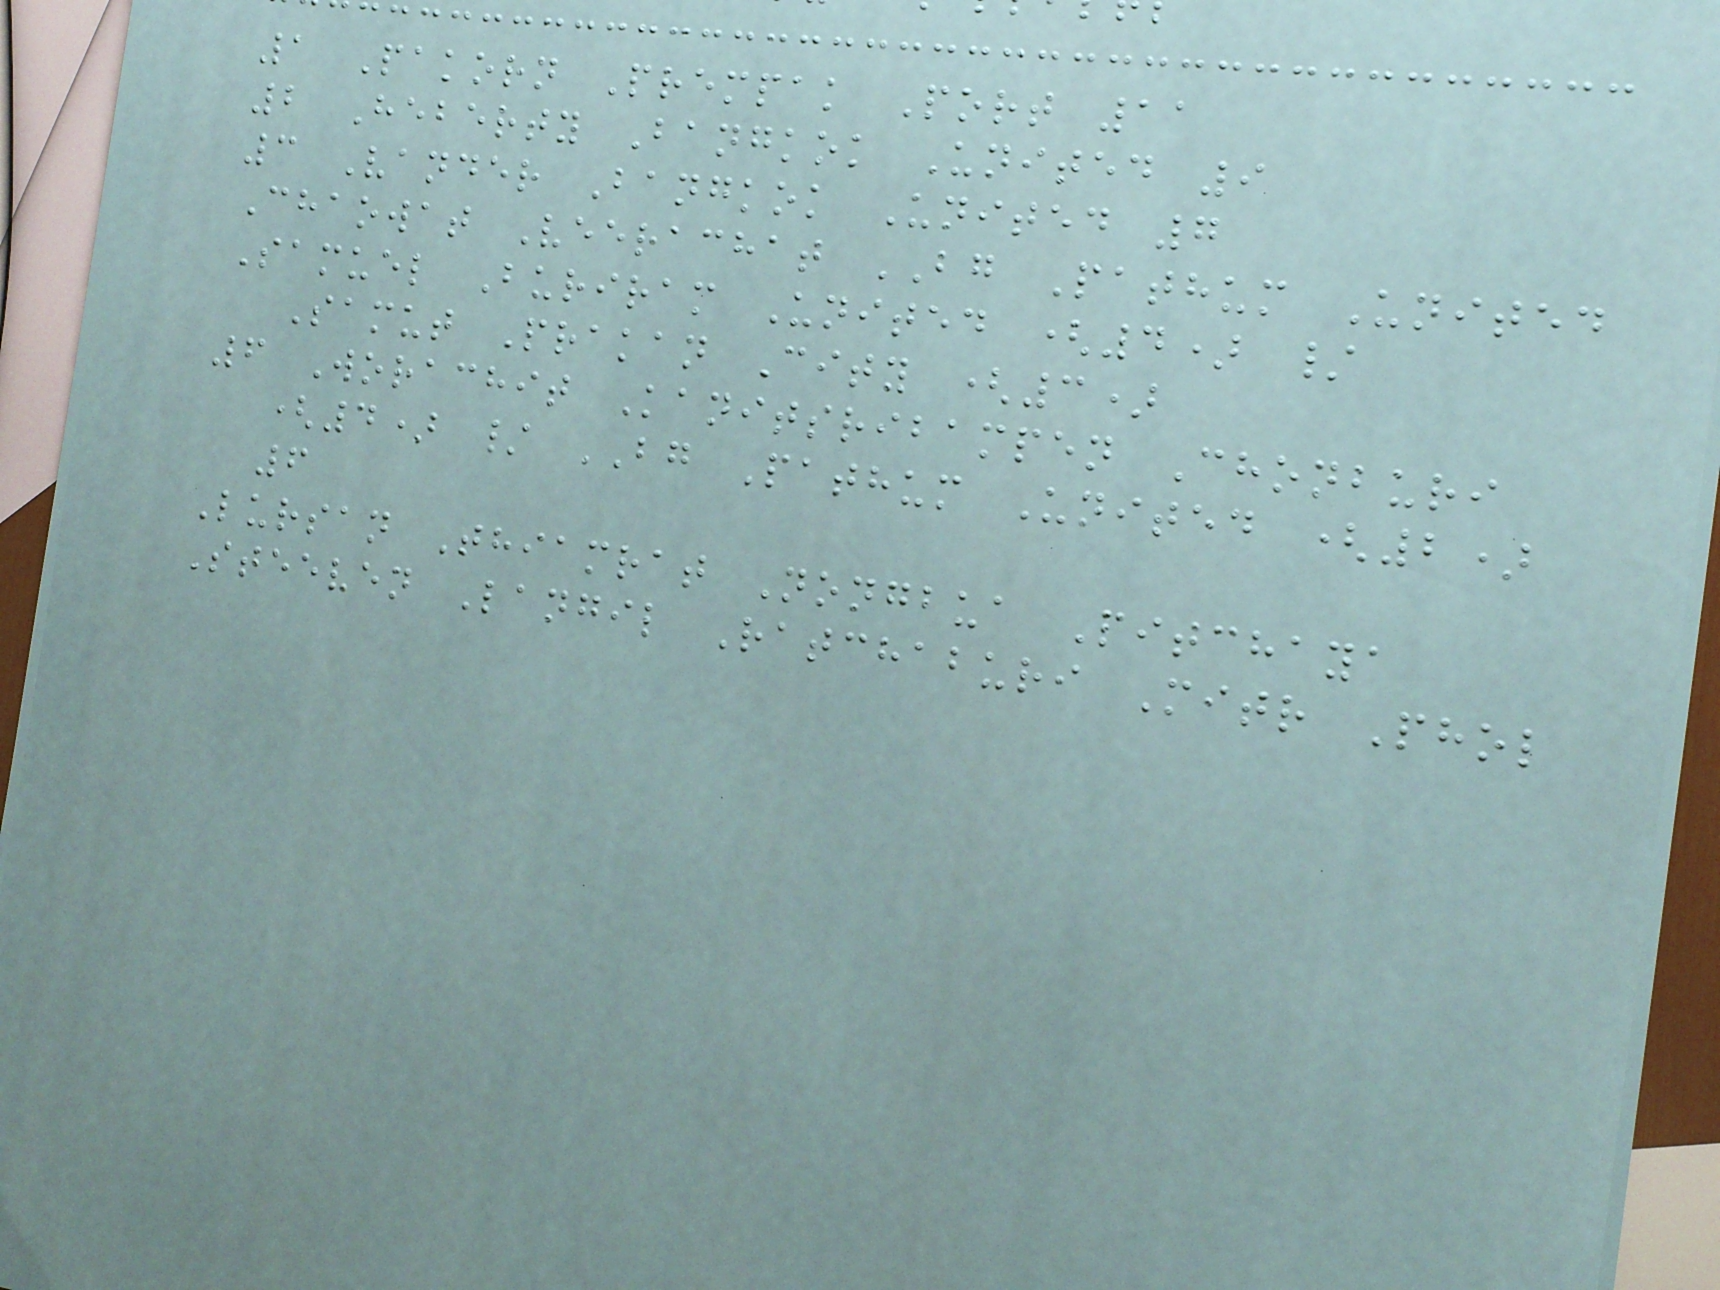1 Pakorn Prempak Port 11
2 Heberty Bangkok United 9
3 Vander Bangkok United 7
Chaowat Veerachat BG Pathum United
Samuel Buriram United (4) /
Samut Prakan City (3)
6 Worachit Kanitsribampen Chonburi
(4) / BG Pathum United (2)
6
Lursan Thiamrat Nongbua Pitchaya
Steeven Langil Ratchaburi Mitr Phol
